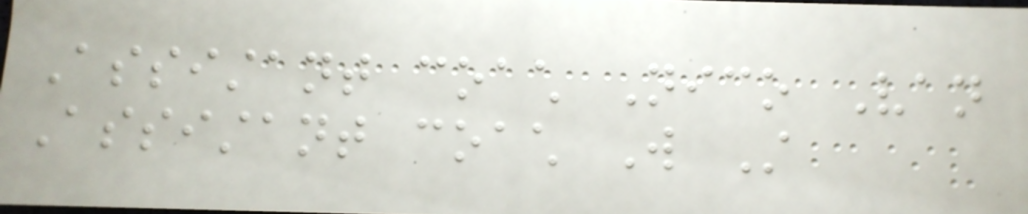Assistant coach Nico Van
Assistant coach Will Still
